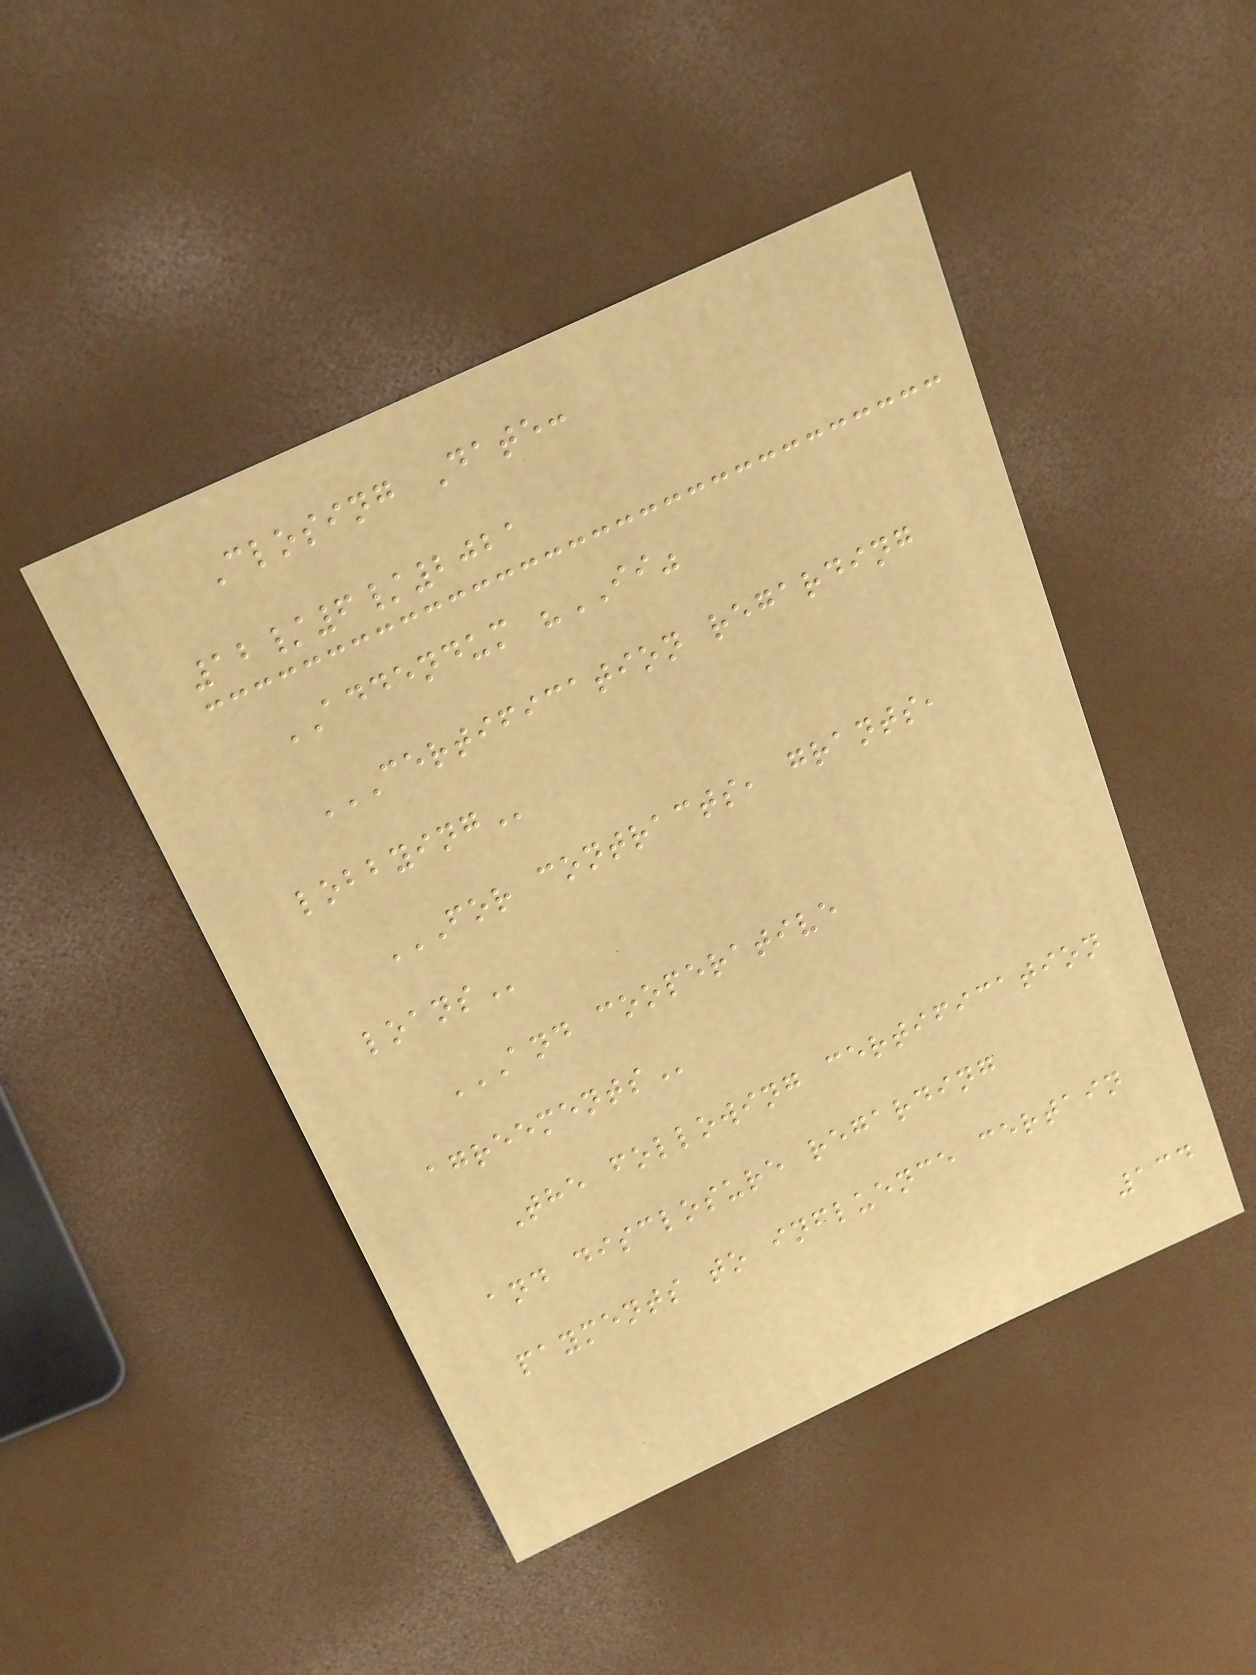Closing Date:
12/6/2021
ADDENDUM "II"
CERTIFICATION REGARDING
LOBBYING
FOR CONTRACTS, GRANTS,
LOANS
AND COOPERATIVE
AGREEMENTS
The following certification
and disclosure regarding
payments to influence certain
134
